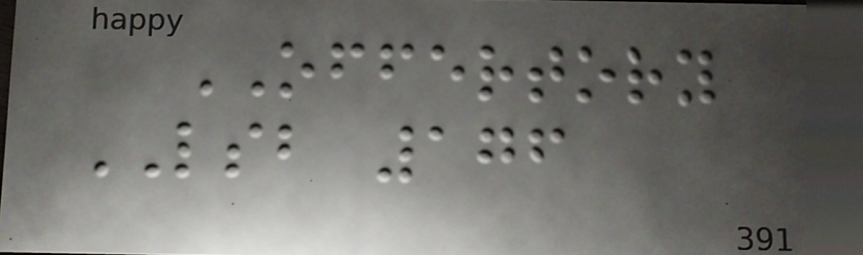OFFERTORY
LSB 176
